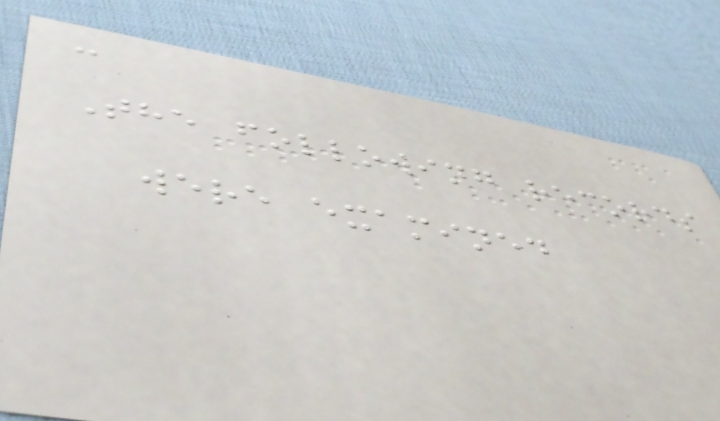-
The following records
were examined
